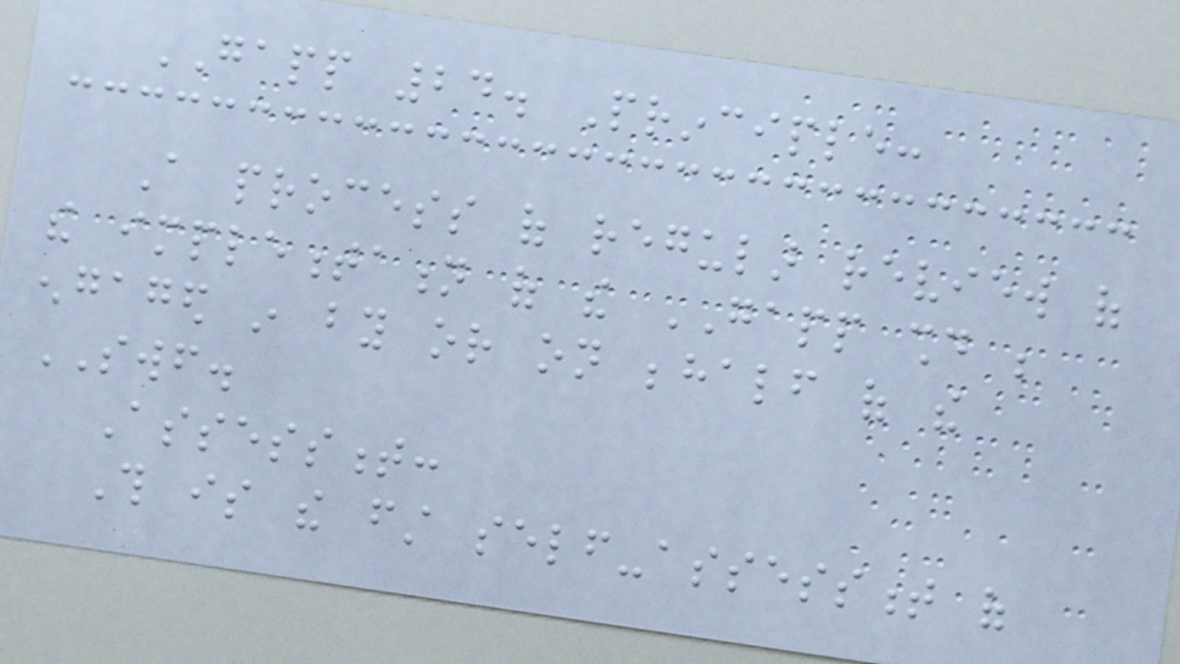GAPP 24. Principle:
A process of regular review of
the implementation of the GAPP should be
engaged in by or on behalf of the
SWF.
Assessment:
This is the first self-assessment of
